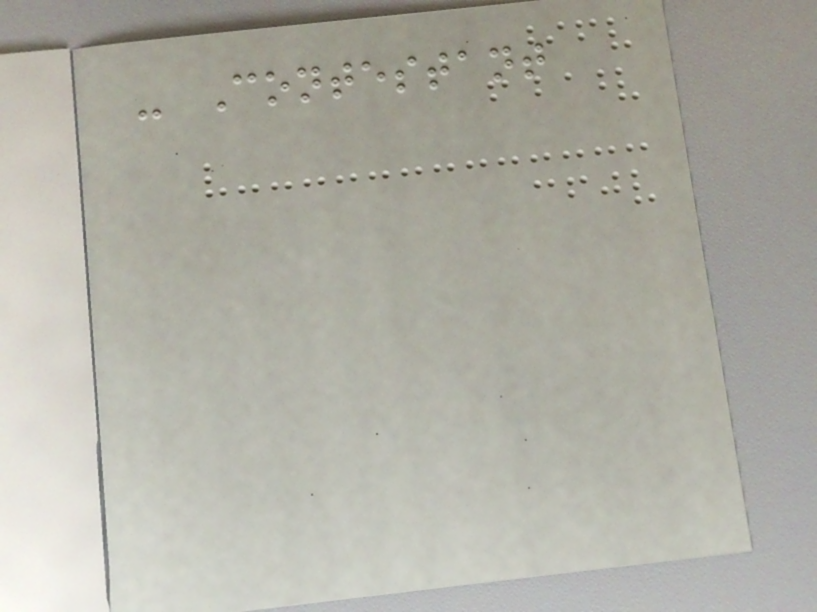- Contestant
